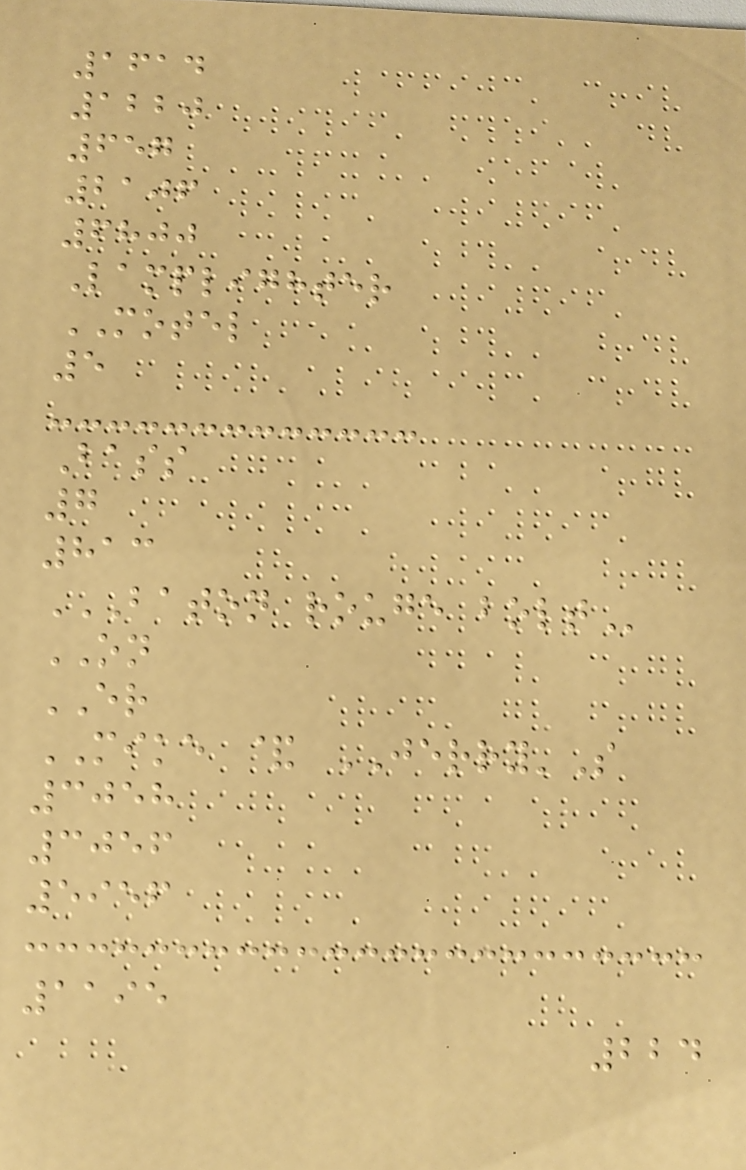1614
1220
657
2106
6800
Lamplighter
MOTEL
5
Bass
7
813
BATON ROUGE BOLT
ON
ER
MIKE & JERRY'S
3058
3056
5956
1195
224
